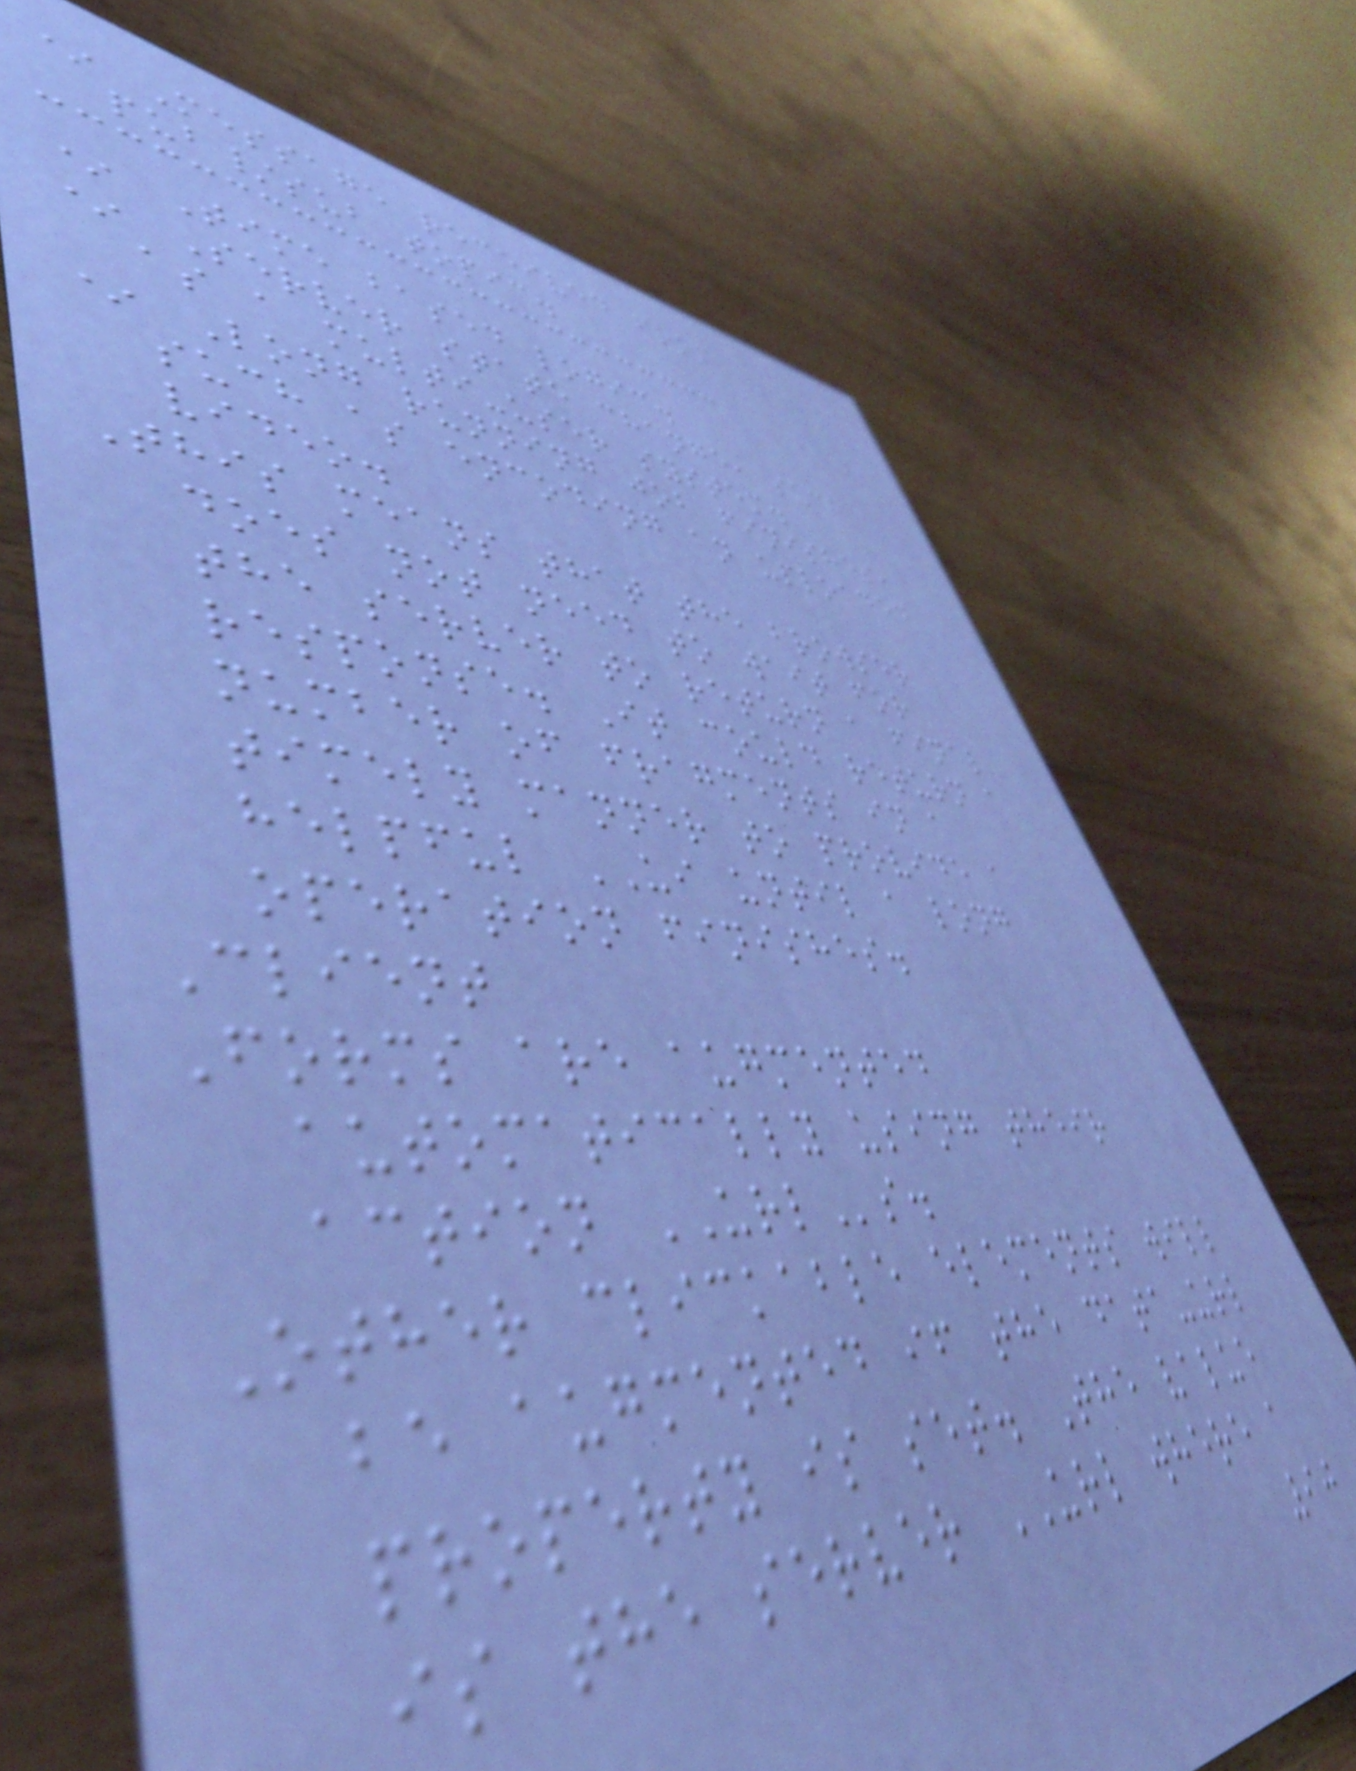* Message received from
pub/sub topic.
* Time based logic.
* Server state change, such
as a multi-user system.
* Long running job finishes,
such as encoding an uploaded
video.
This means that the browser
does not need to wait for
the server to return a final
response. It could return a
number of fragments in a
timely manner to provide a
helpful UI until a long
operation finishes.
Client
Forms are augmented
automatically using their
action URLs.
Other clickable elements will
be augmented if the data-url
property is set. The value
is the server URL where a
90
